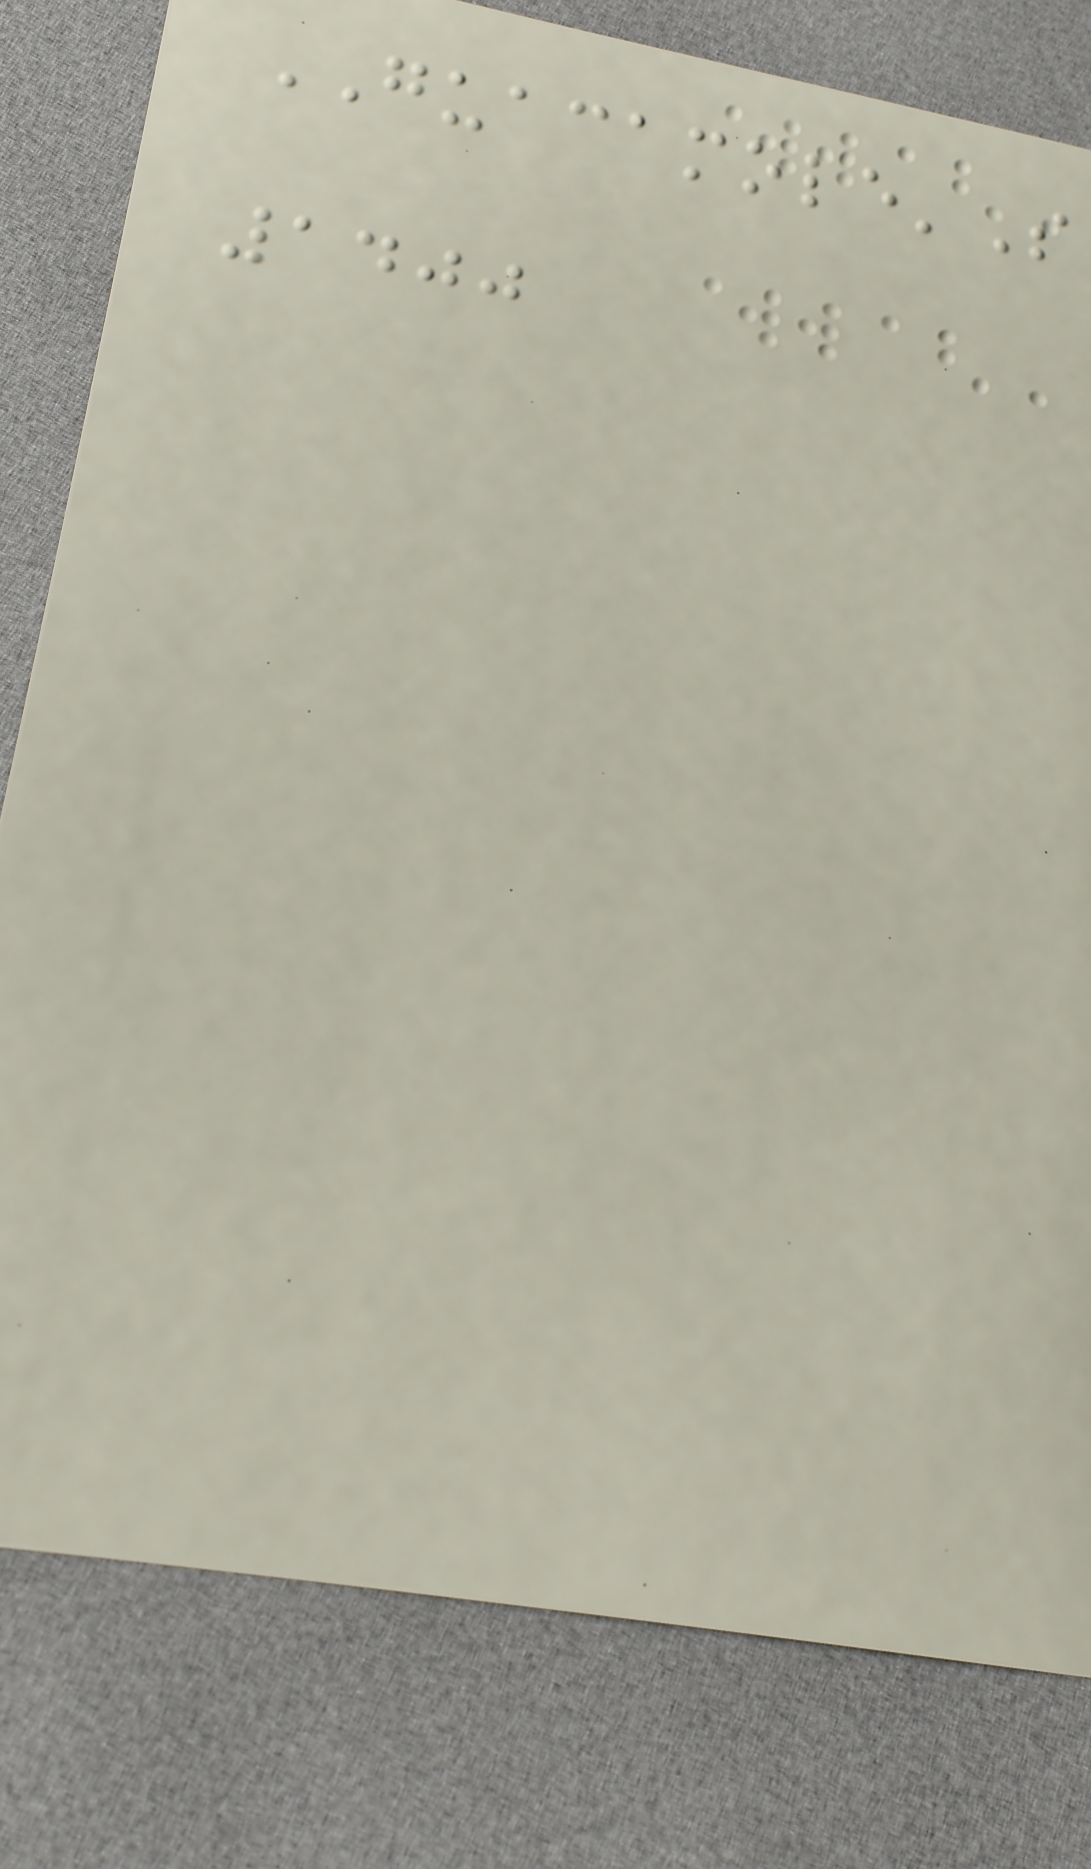GUACAMOLE'S
1400
